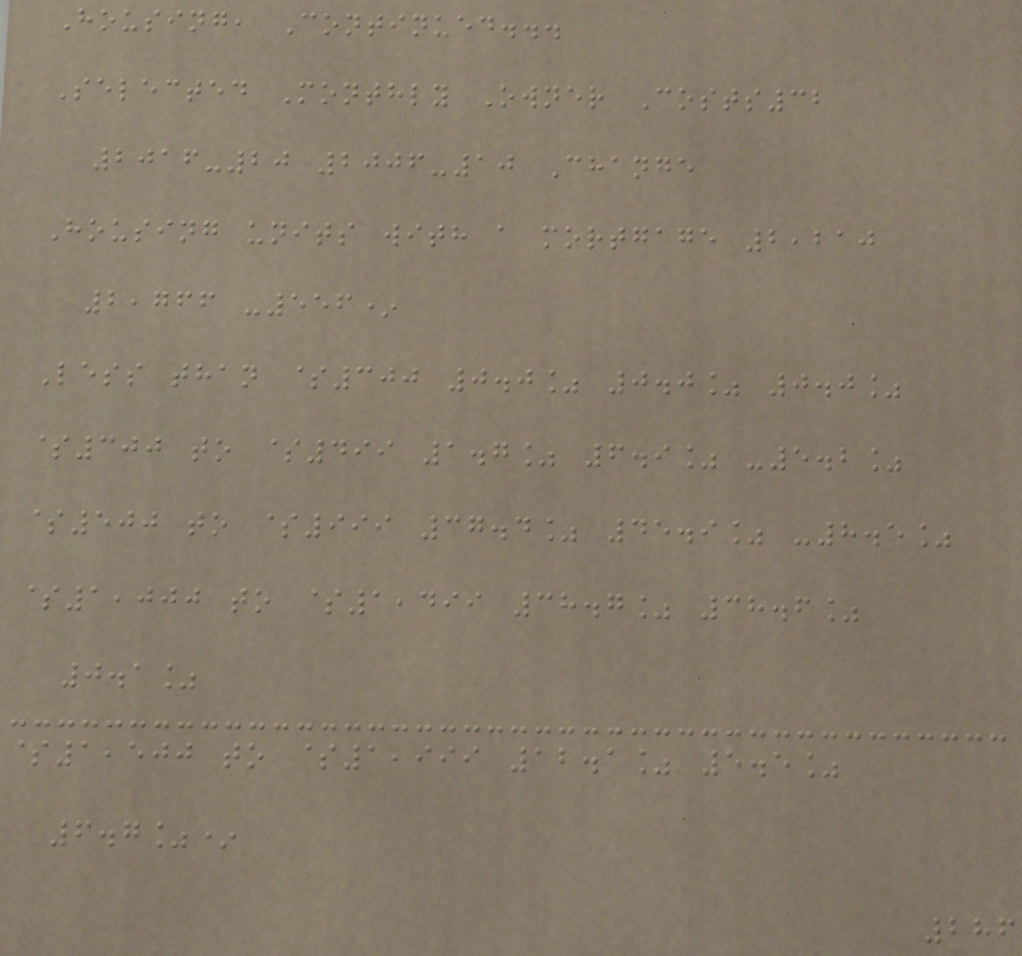Housing, Continued...
Selected Monthly Owner Costs32
2016-20 2006-10 Change
Housing units with a mortgage 2,210
2,766 -556*
Less than $300 0.0% 0.0% 0.0%
$300 to $499 1.7% 6.9% -5.2%
$500 to $999 37.4% 45.9% -8.5%
$1,000 to $1,499 38.7% 38.6%
0.1%
$1,500 to $1,999 12.1% 5.5%
6.7%*
286
